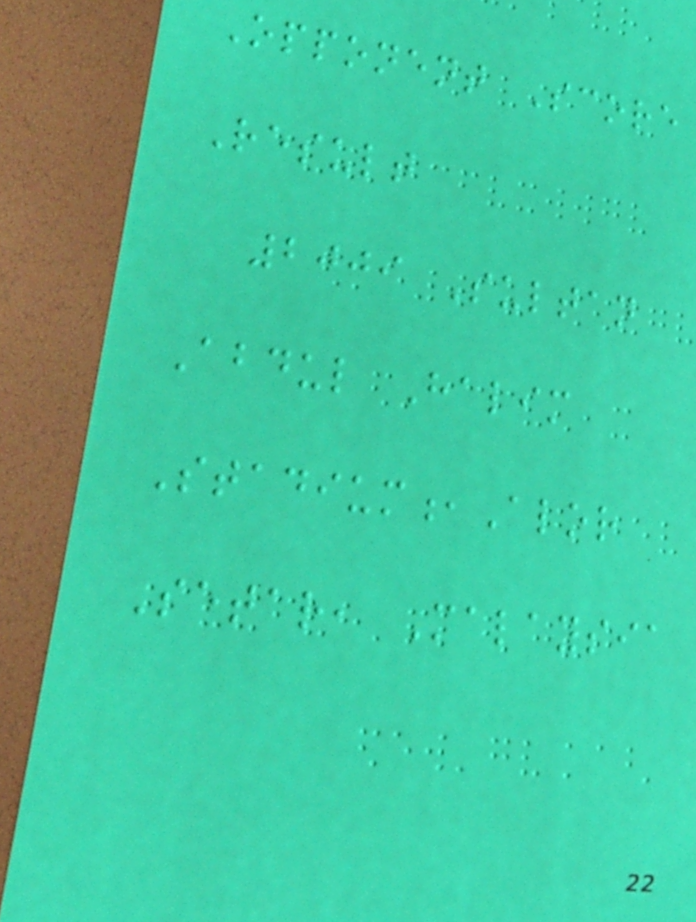Opponent Score
Result
2009 Sultan
Abdul Halim
Stadium,Alor
Setar, Malaysia
